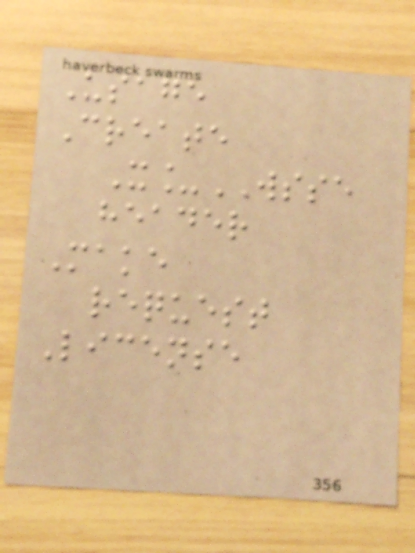Usage
Create
X_WSSE
header
Make
request
License
